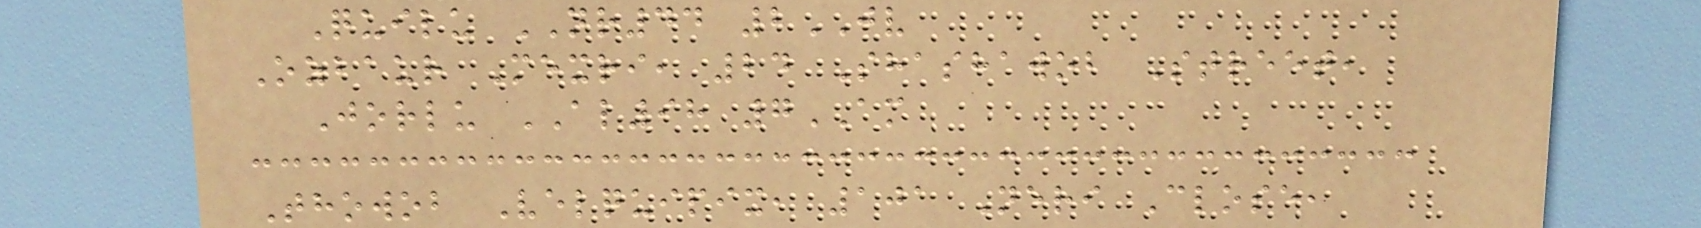Quilu NR44 2JV
Ozbaur Mexri, 24 Shashawob Street,
Jorlu AL98 7AM
Thowob Velquipix, 101 Neri Close,
